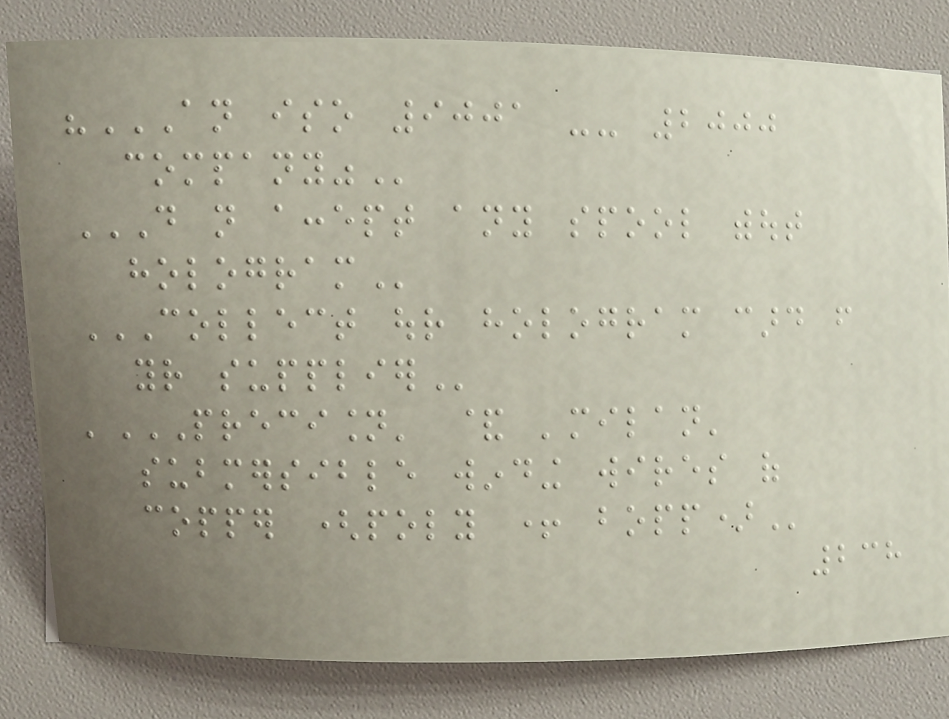"AN ISO 9001 -- 2000
COMPANY"
DO NOT ACCEPT ANY SPOOL WITHOUT
HOLOGRAM
COLLECT OUR HOLOGRAM CARD FROM
YOUR SUPPLIER
'PRECISION' & 'MILAN'
SUBMERSIBLE WINDING WIRES OF
COPPER (POLY + BOPP)
238
